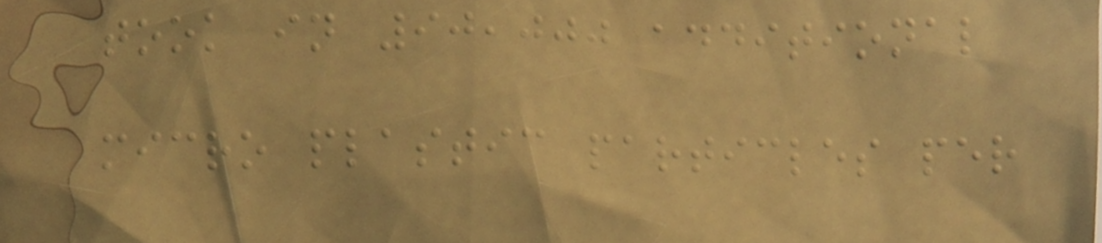took in 90,000 additional
micro plastic particles per
